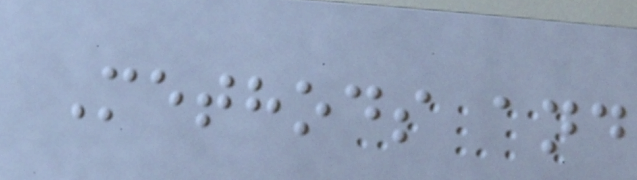Methods and
